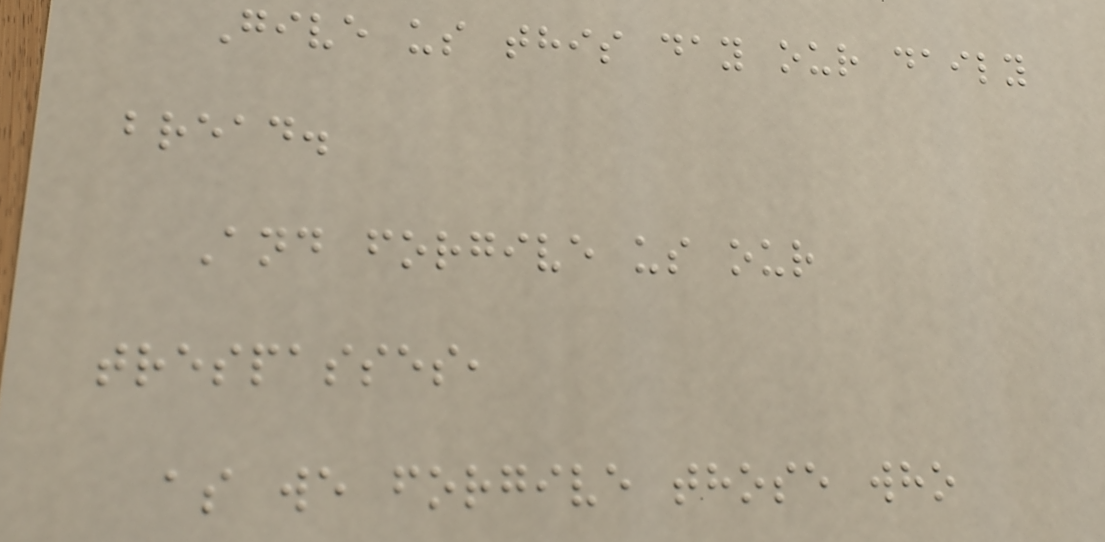Give us this day our daily
bread.
And forgive us our
trespasses,
as we forgive those who
